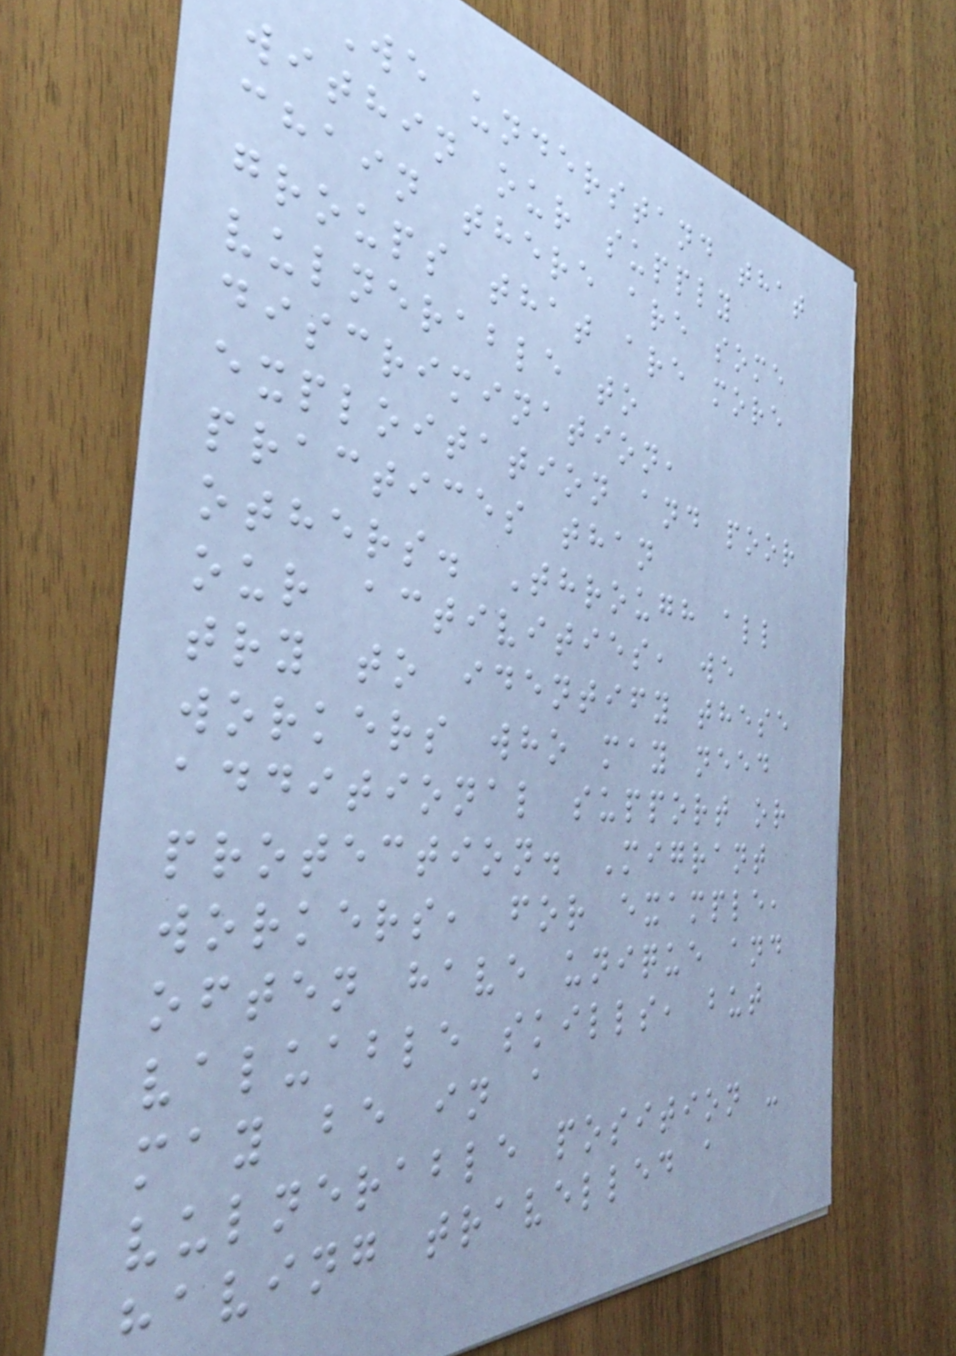We understand that
within our supply
chain there are some
groups that are more
vulnerable to
discrimination,
exploitation and poor
practices than
others. Through all
our activities, we
try to identify these
workers who may need
additional support or
protection. Migrant
workers, for example,
often have unique and
valuable skills, but
may be in a
vulnerable position -
having travelled a
